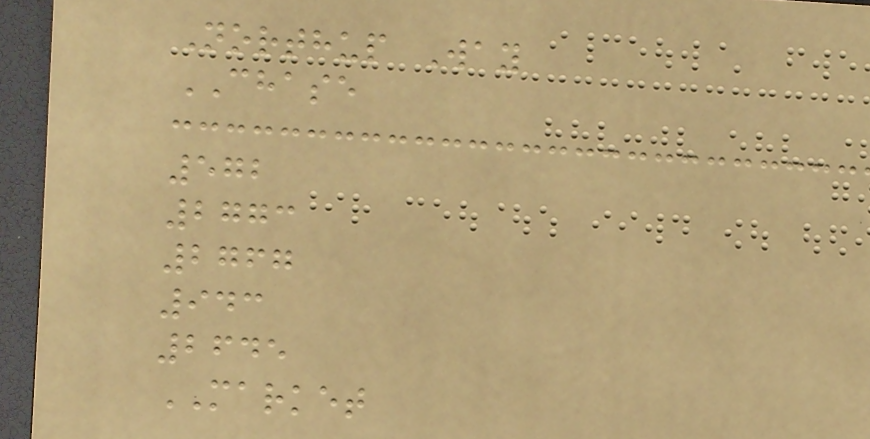Northup Way
CHASE
572
2773
2767
943
2645
MARKET
